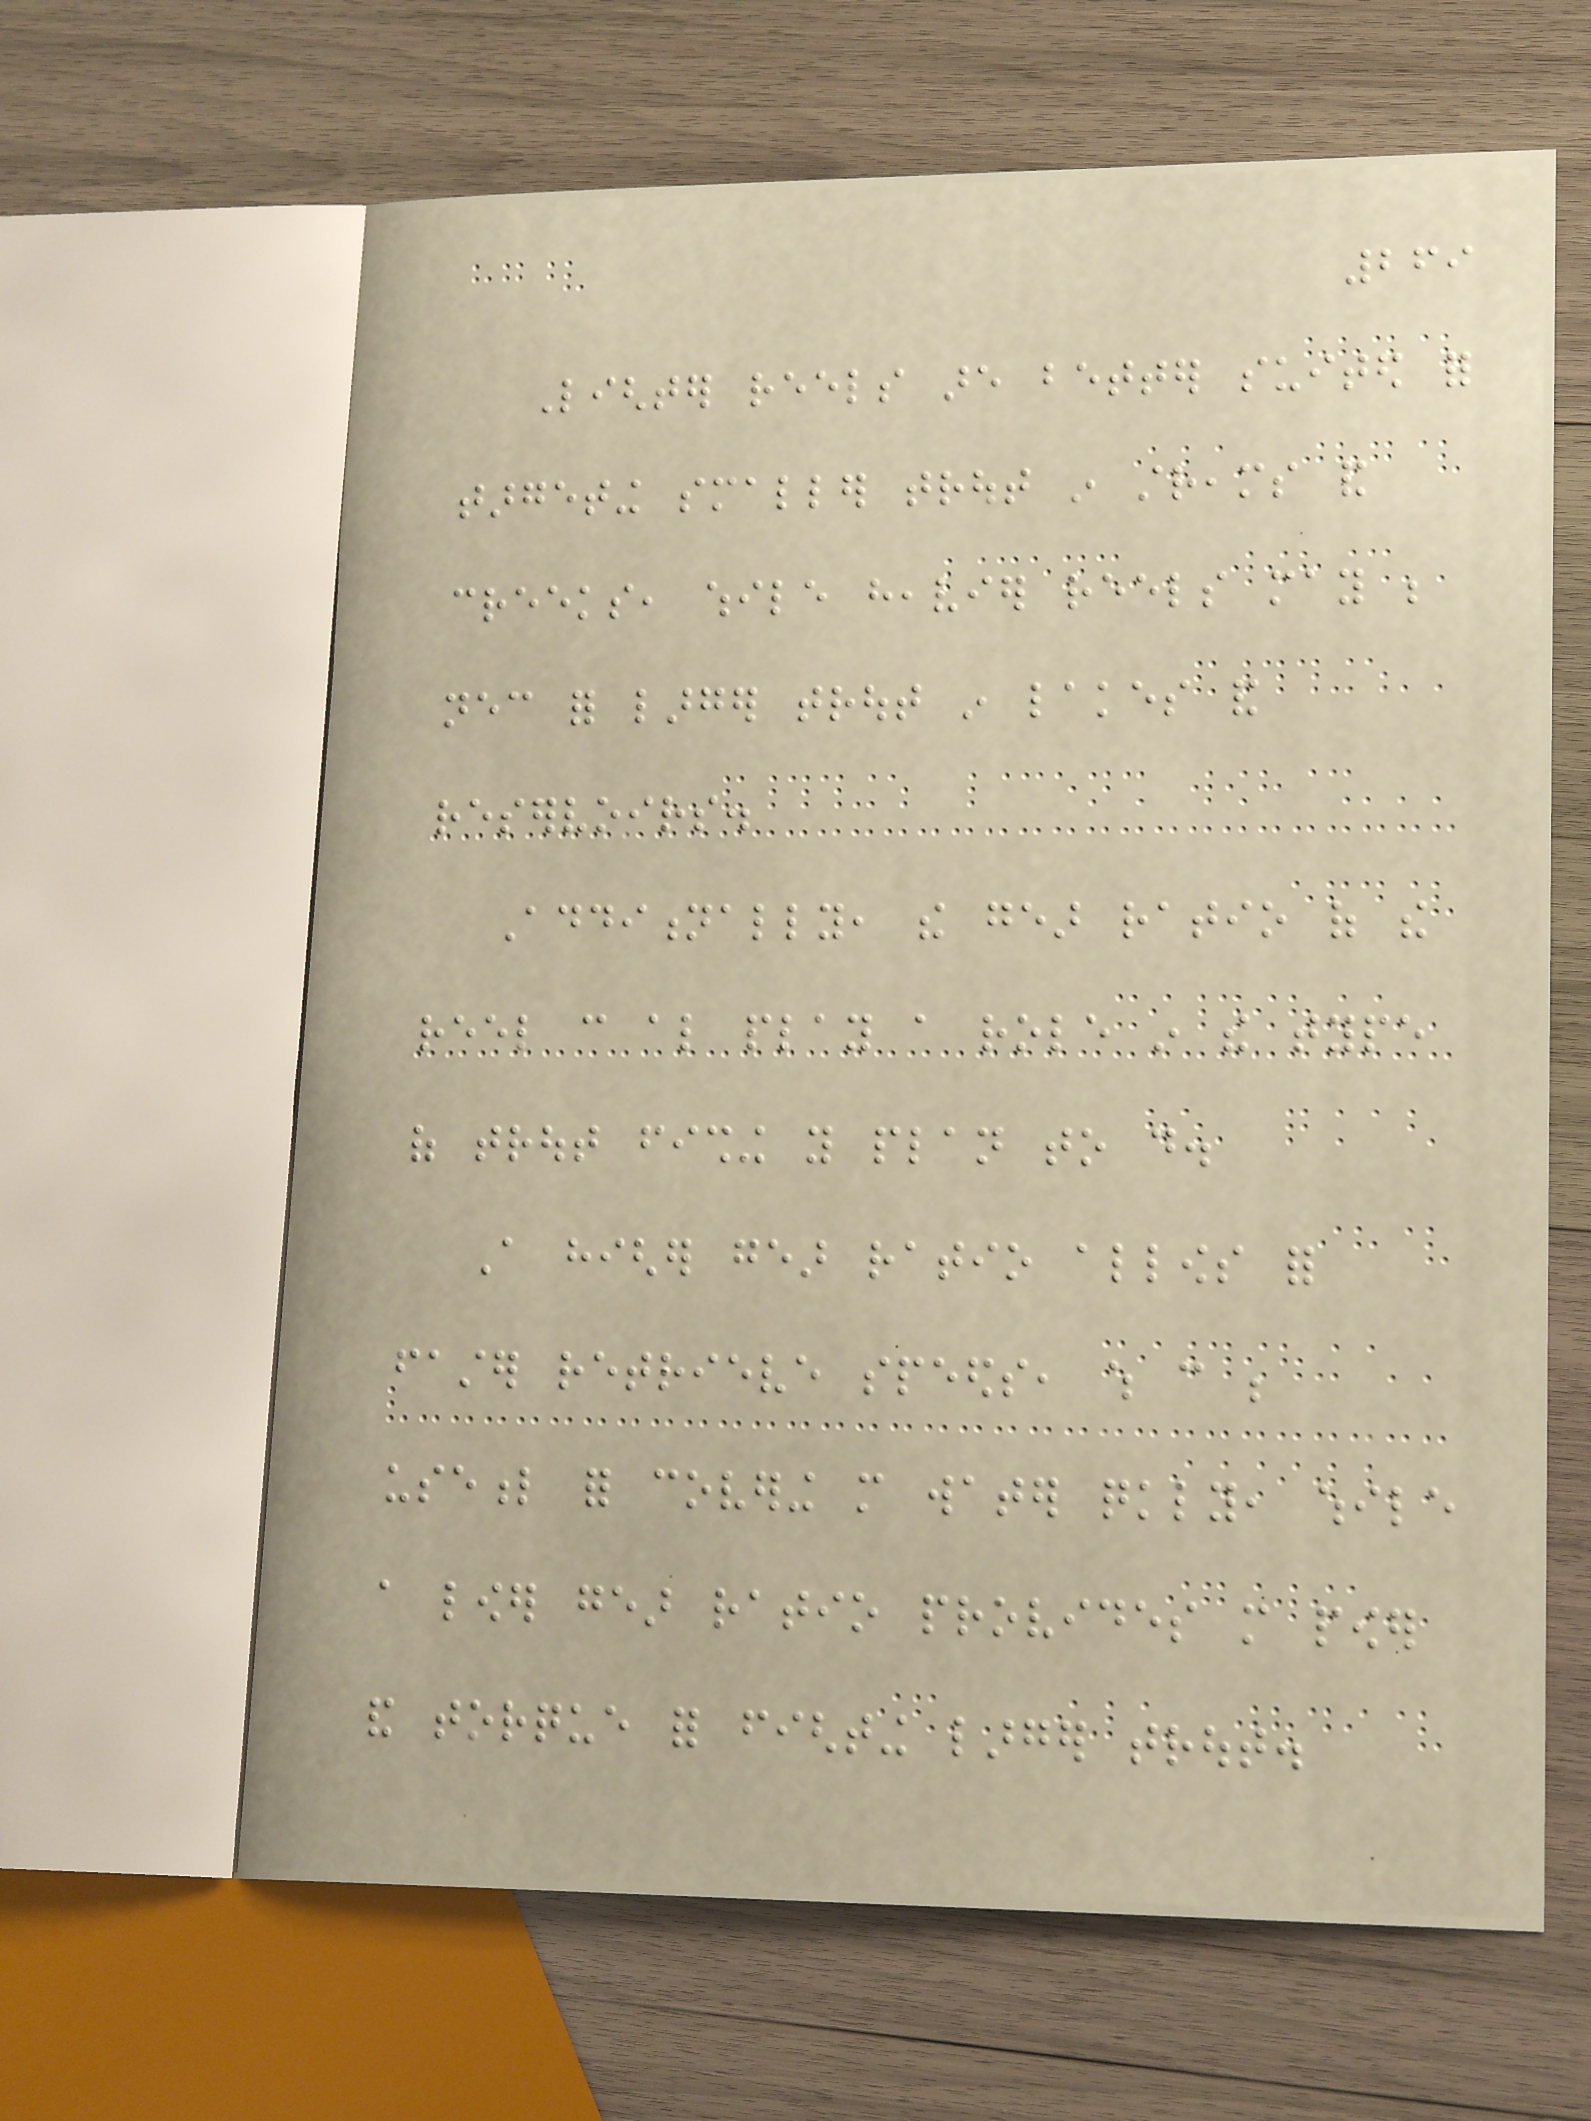269
Lighter reels are better suited for
targeting smaller trout in streams and
creeks, while heavier reels may be
necessary for larger trout in lakes and
reservoirs.
Additionally, the gear ratio of the
reel can also play a role in the type
of trout fishing you plan to do.
A higher gear ratio allows for
faster retrieve speeds, which can be
useful for covering more water quickly, while
a lower gear ratio provides more power
and torque for fighting larger trout.
